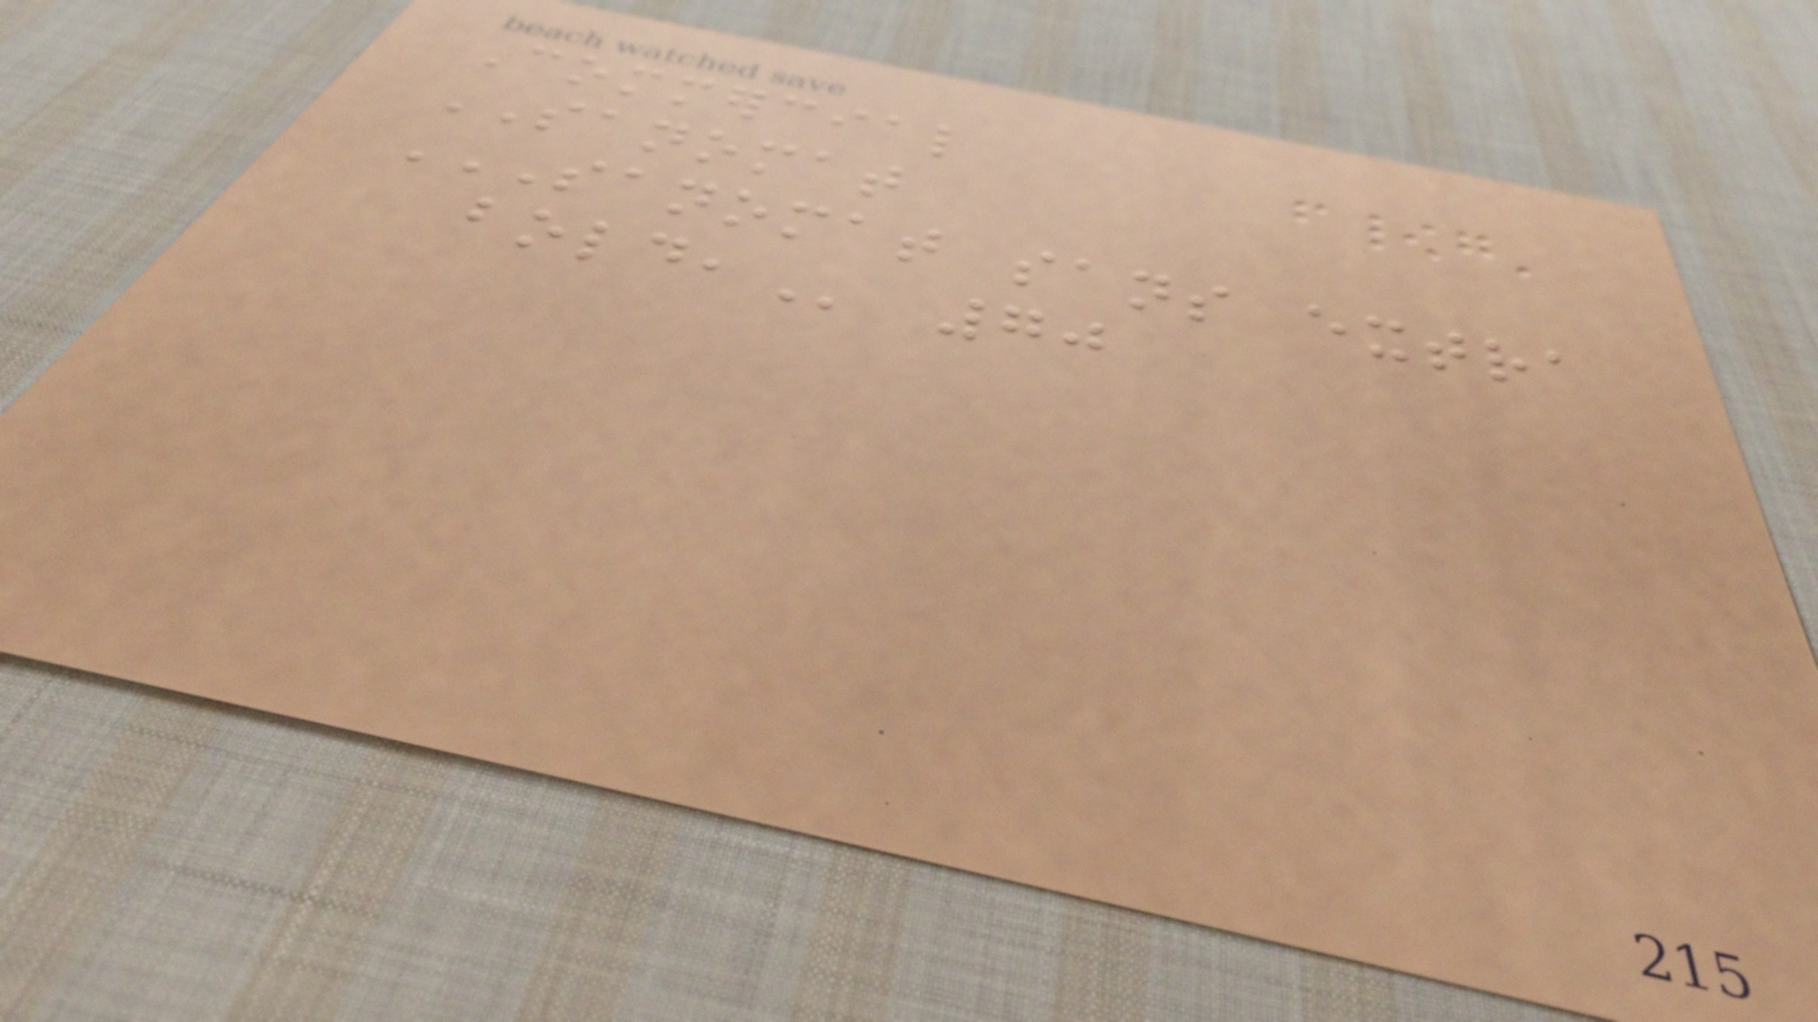Commercial
SANOMAT
SANOMAT SANS EXTRA
BOLD, 70
